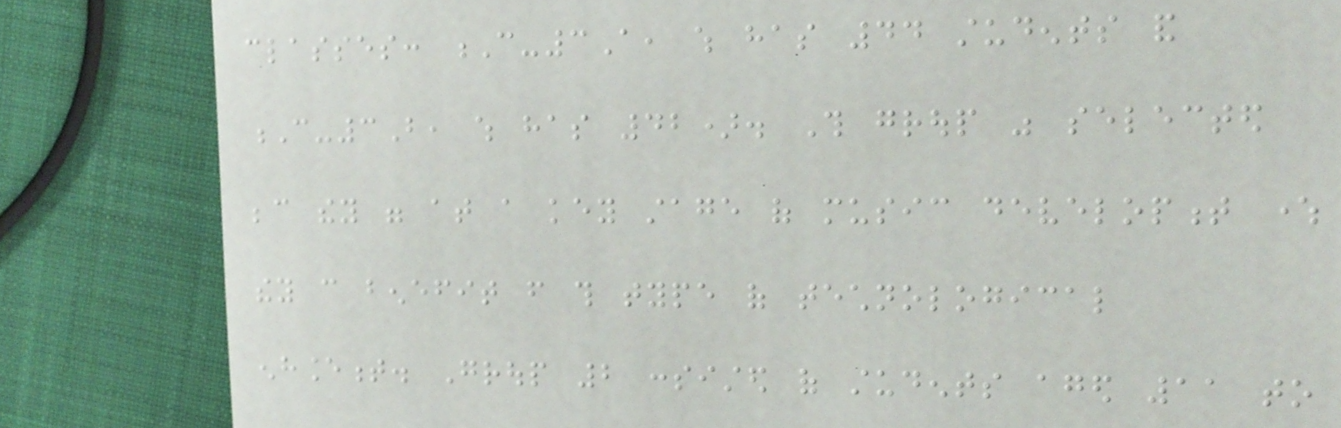classes: C-3A, which has 44 students and
C-3B, which has 42). This group was selected
because they were at a key stage of music development where
they can benefit from this type of technological
enhancement. Group 2 consisted of students aged 11 to
